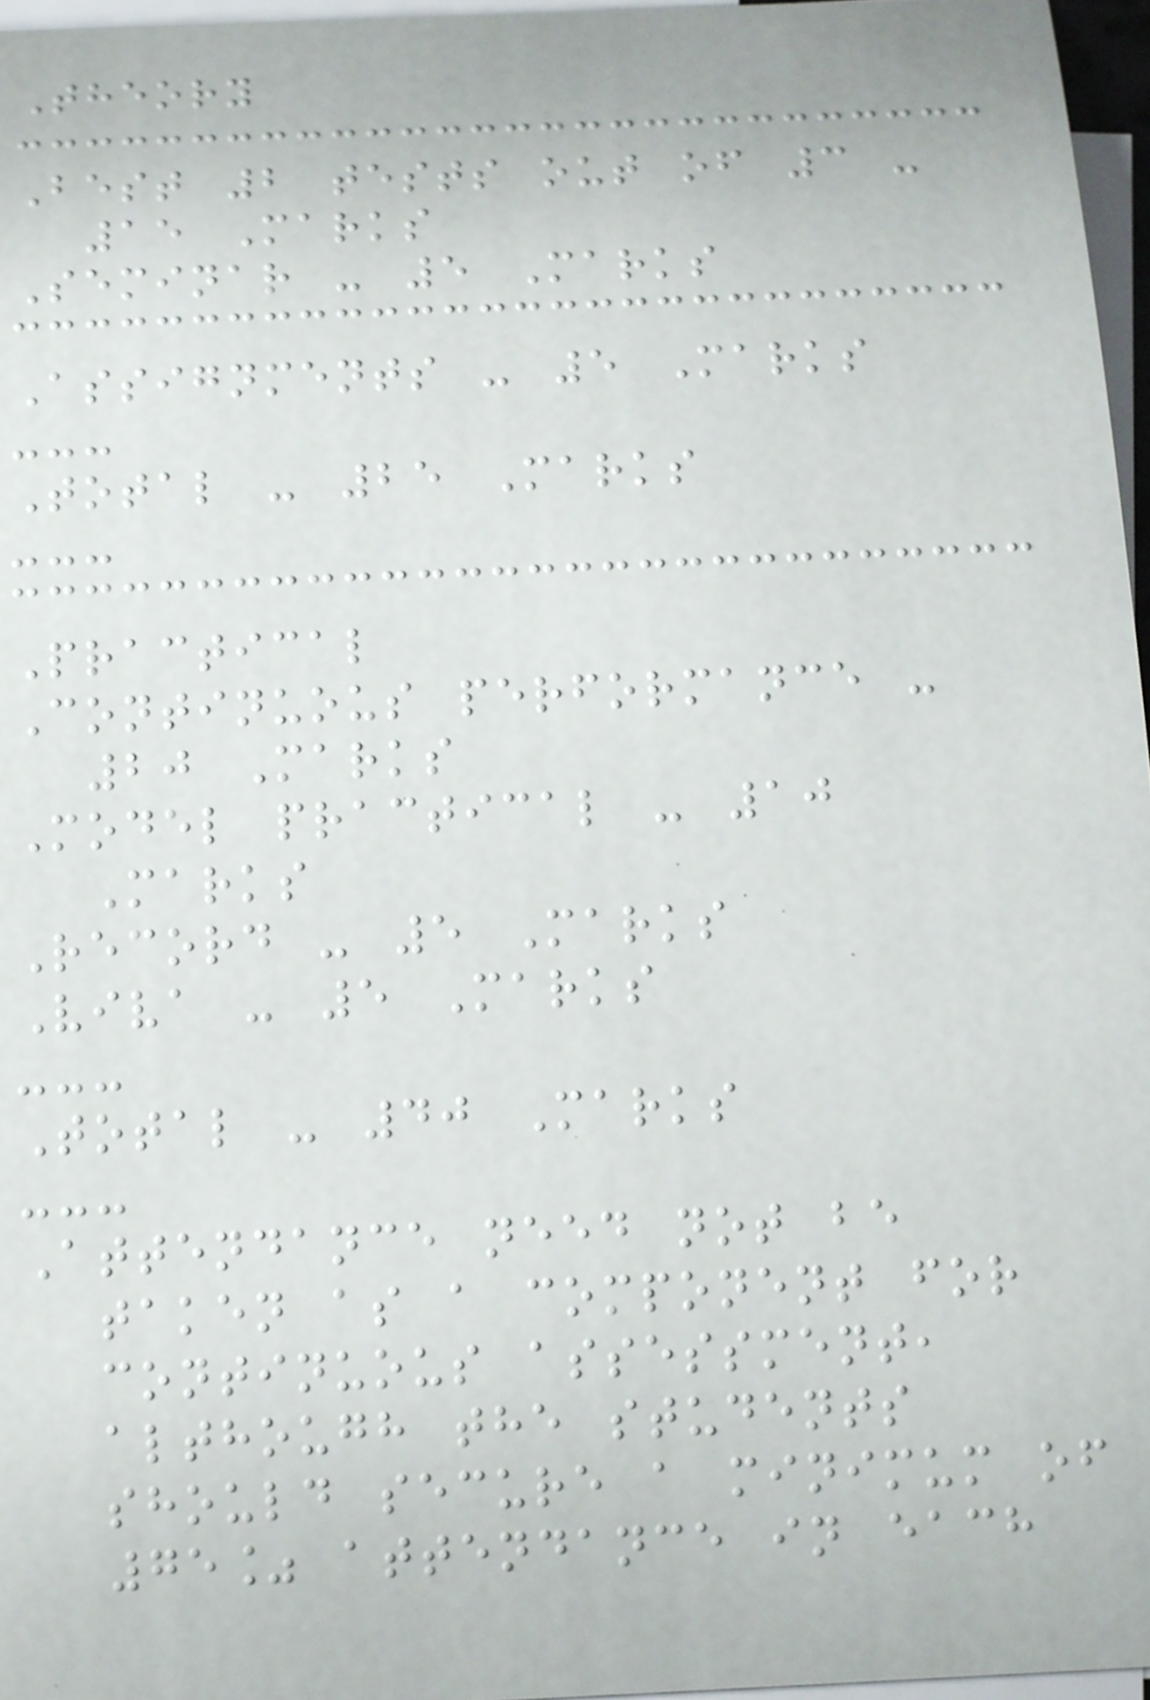Theory
Best 2 tests out of 3 -
15 Marks
Seminar - 5 Marks
Assignments - 5 Marks
---
Total - 25 Marks
---
Practical
Continuous performance -
20 Marks
Model practical - 10
Marks
Record - 5 Marks
Viva - 5 Marks
---
Total - 40 Marks
---
Attendance need not be
taken as a component for
continuous assessment,
although the students
should secure a minimum of
75% attendance in each
